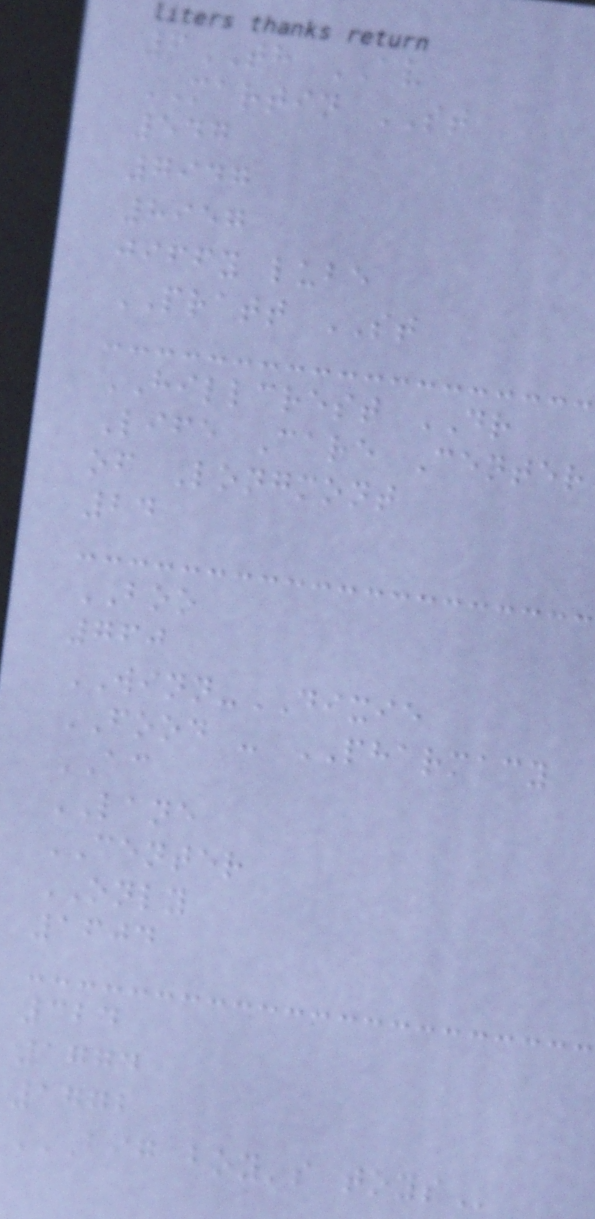6TH AV
MARTIN ST
547
7947
8957
jiffy lube
PRATT ST
HILLCREST DR
Life Care Center
of Longmont
24
BOO
760
WINN-DIXIE
FOOD - PHARMACY
AC
LANE
CENTER
ONLY
1604
324
1774
1772
BIG BOY'S TOYS
